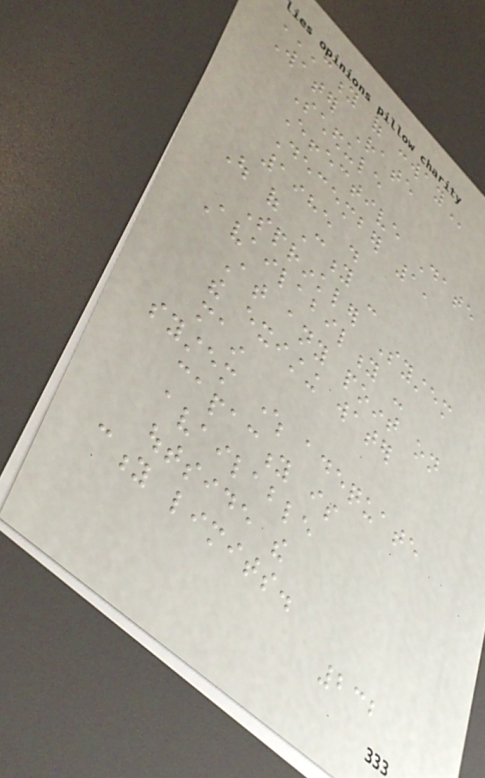CITY OF CONWAY
Water Rate
Schedule
Effective Date
December 1,
1985 .
Out of City -
Sprinkler System
Availability -
At any point on
the existing water
main
system where adequate
capacity is
available
outside the
city limits.
232
